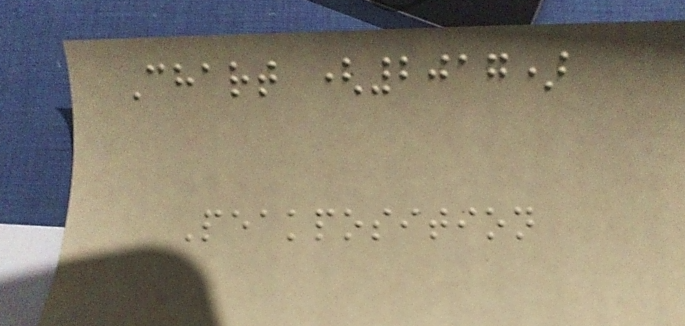Chart (2017)
Peakposition
